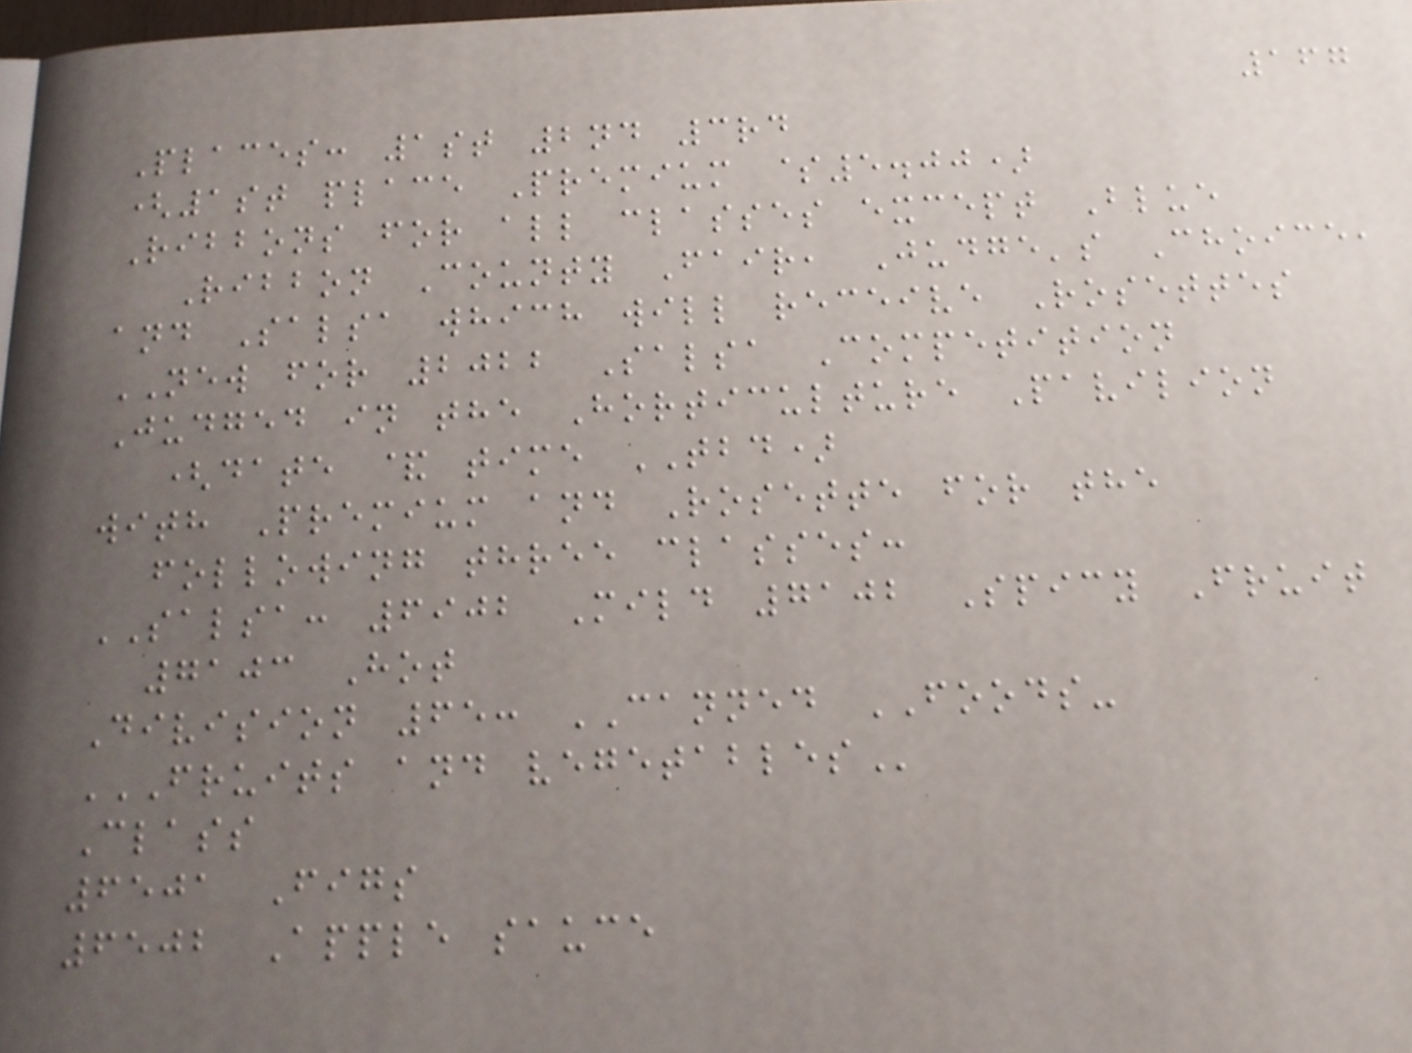167
Places: 1st 2nd 3rd
(1st place Premium $5.00)
Ribbons for all classes except Blue
Ribbon County Fair, Judge's Choice,
and Salsa which will receive Rosettes
NEW for 2022 Salsa Competition
Judged in the Horticulture Pavilion
(date & time TBD)
with Premium and Rosette for the
following three classes:
SALSA: 6902 Mild 7102 Spicy Fruit
7103 Hot
Division 65: CANNED FOODS-
FRUITS AND VEGETABLES
Class
6501 Figs
6502 Apple sauce
